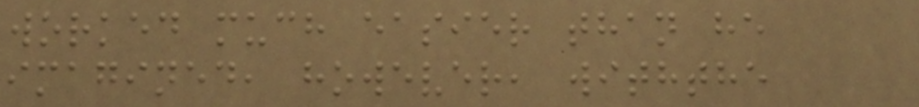worked much easier than he
imagined, however, withthe
